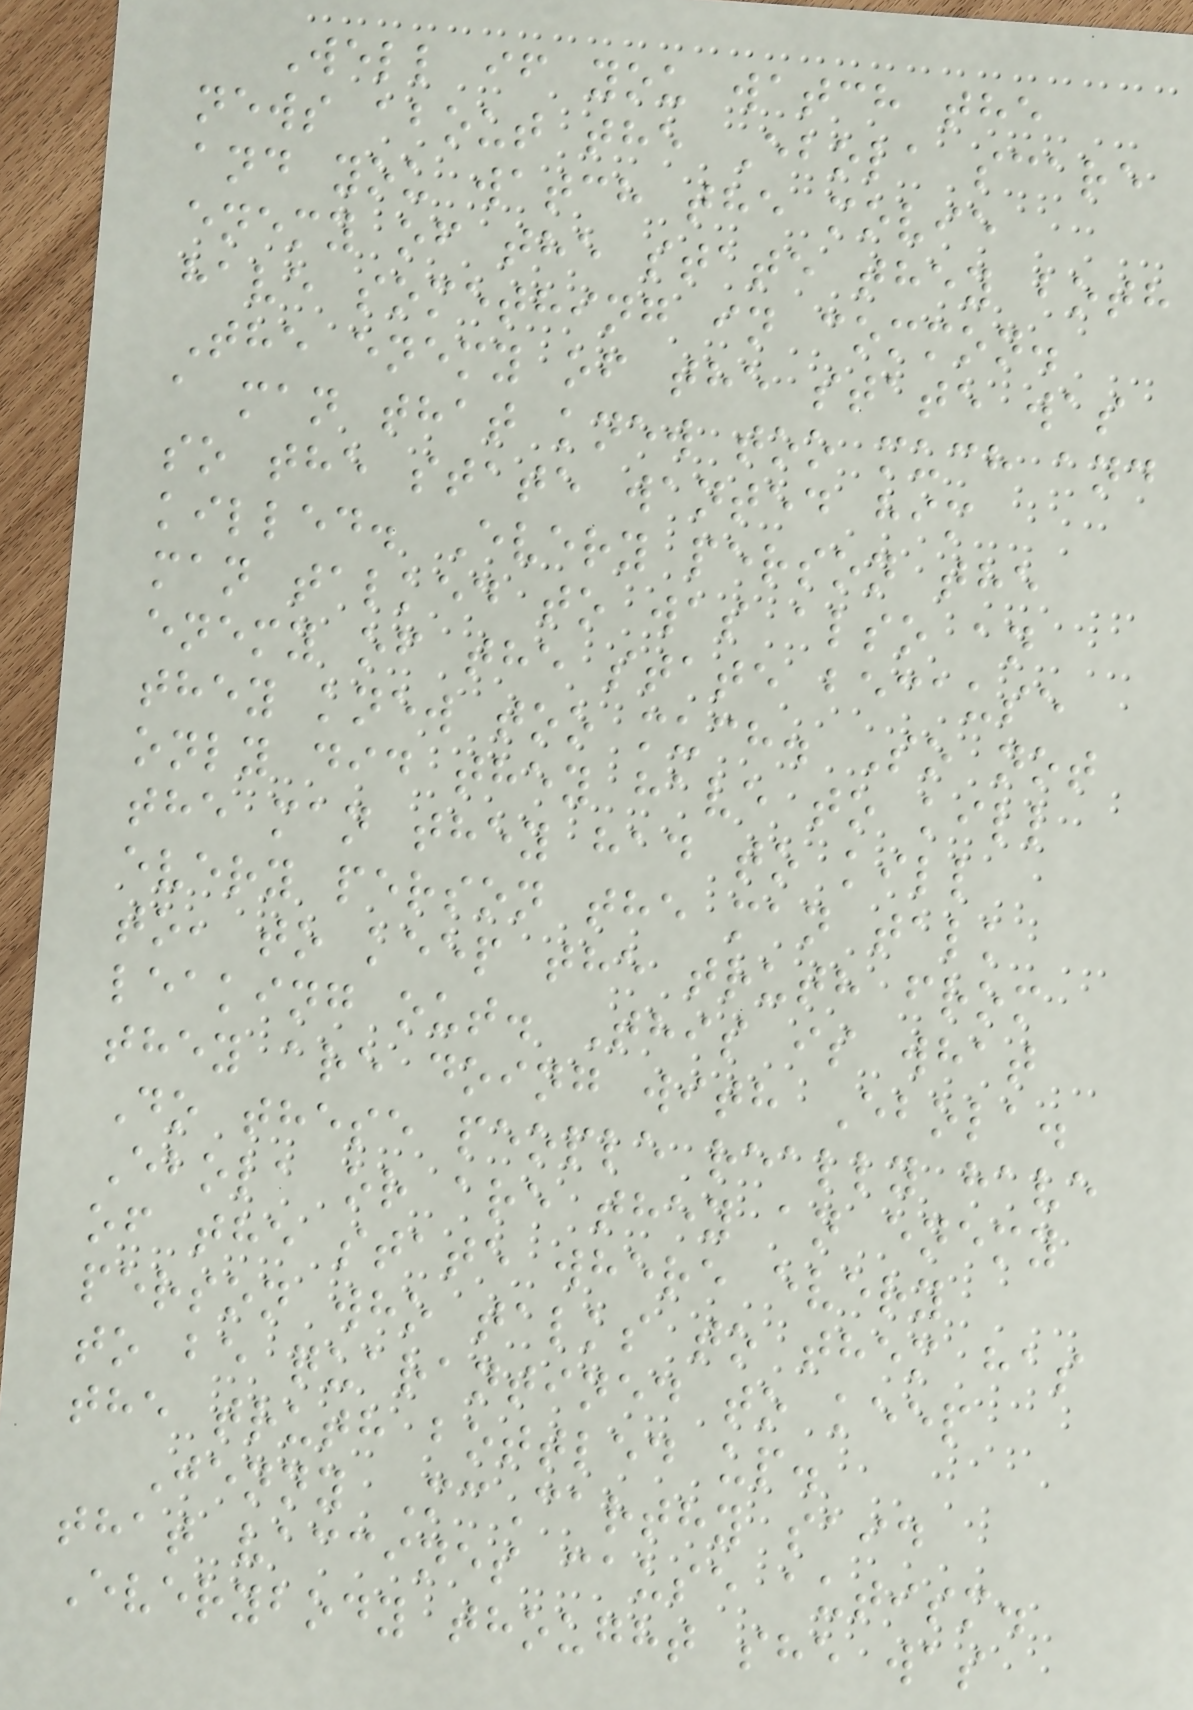Well if you watch the
news about the Ebola scare
and you watch the movie
enemy of the state they both
have something in common.
The enemy of the state was
a man that knew too much and
so the state wanted him
killed. Every person the
man talked to was also an
enemy of the state because
they knew too much. So not
only did they have to kill
the man they had to kill
every person the man talk
to, to keep the truth from
leaking out. This is what
they are doing with Ebola.
Do these people really have
Ebola or are they an enemy
of the state where every
person who talks to them has
to be quarantined to keep
the truth bottled up.
Jenny McCarthy said
that vaccines cause autism.
Everybody thought she was
